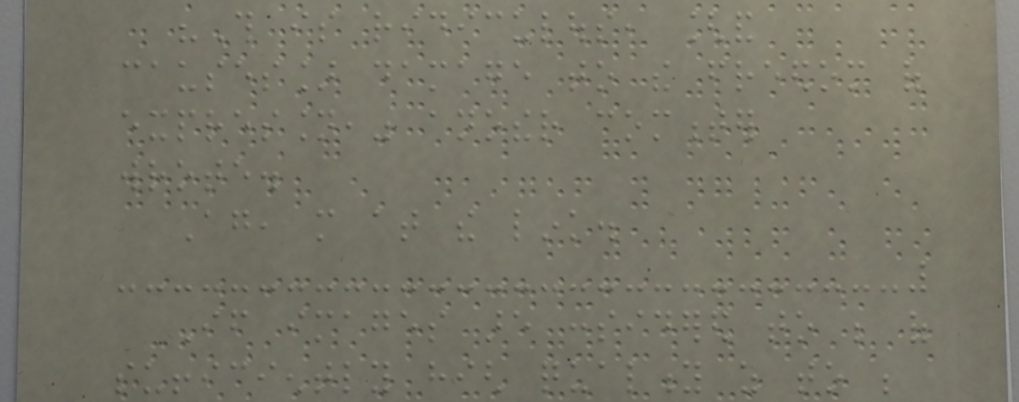"This is ridiculous, [and
causes] damage to the freedom of
expression," another commenter
wrote.
Again, more at the link.
If images are considered to be of
sufficiently high quality as to be
